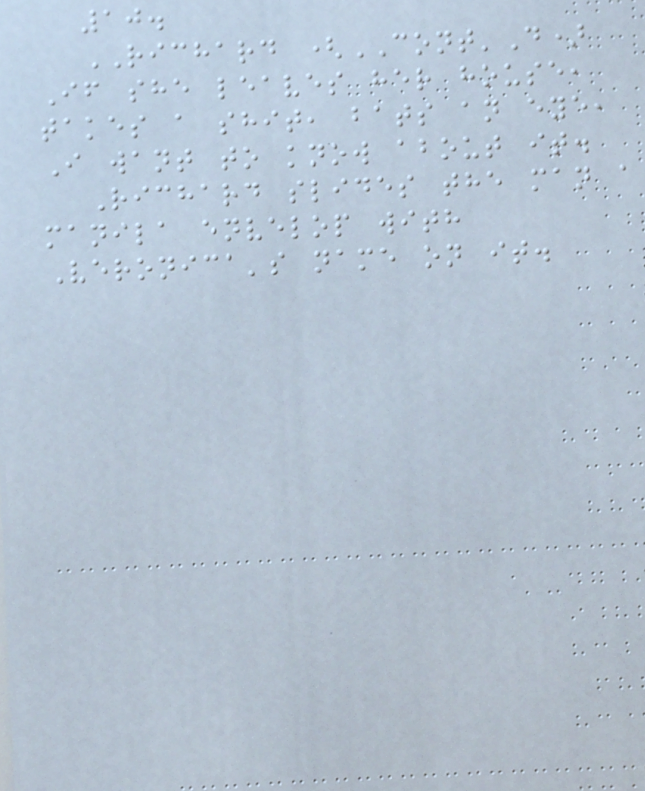10.
RICHARD (CONT'D)
If she leaves her house,
takes a shit, bats an eye,
I want to know about it.
Richard slides the man a
manila envelop with
Veronica's name on it.
